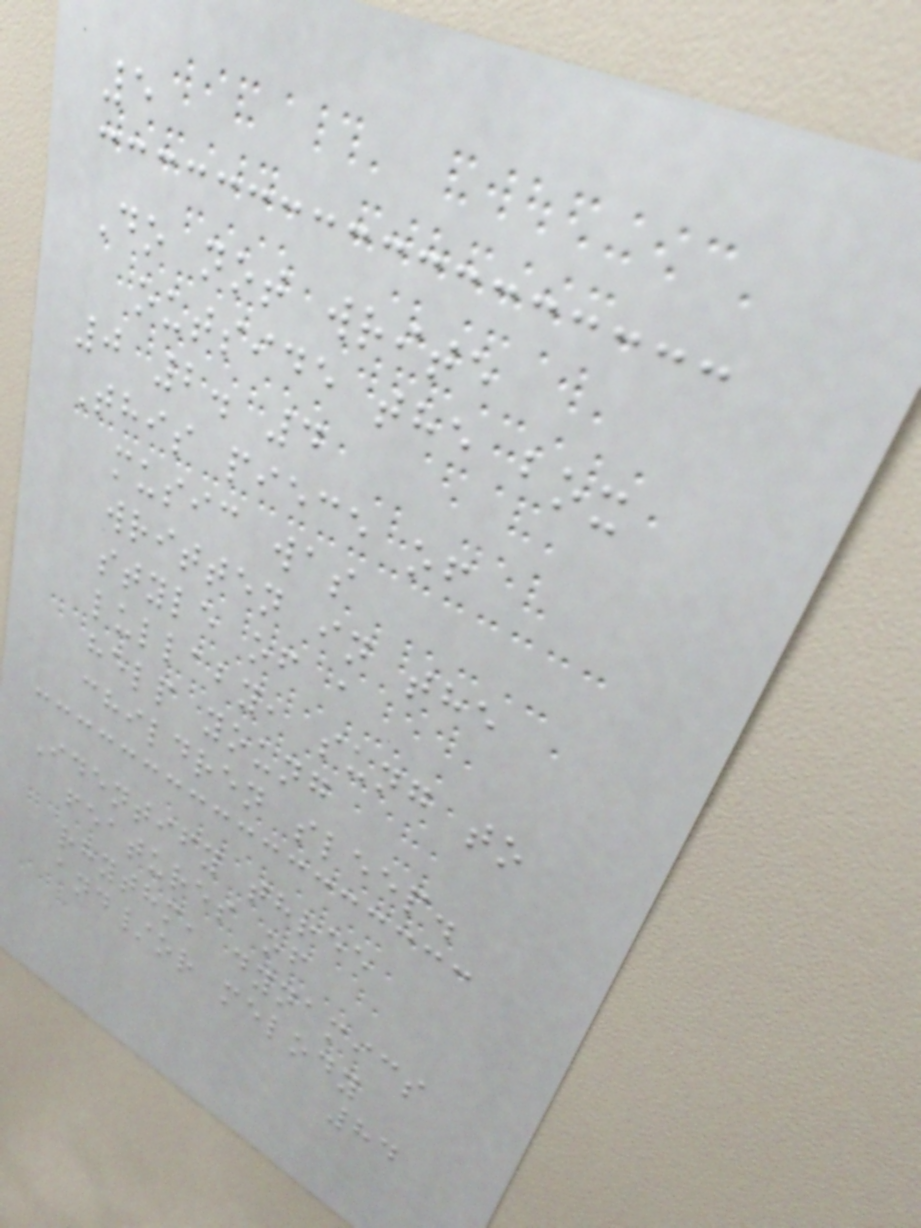5
Do not write
outside the box
0 2. 4
This piece of
music was
written in the
style of a
lullaby, sung to
help young
children sleep.
Identify three
features of
rhythm, dynamics
and/or melody
84
